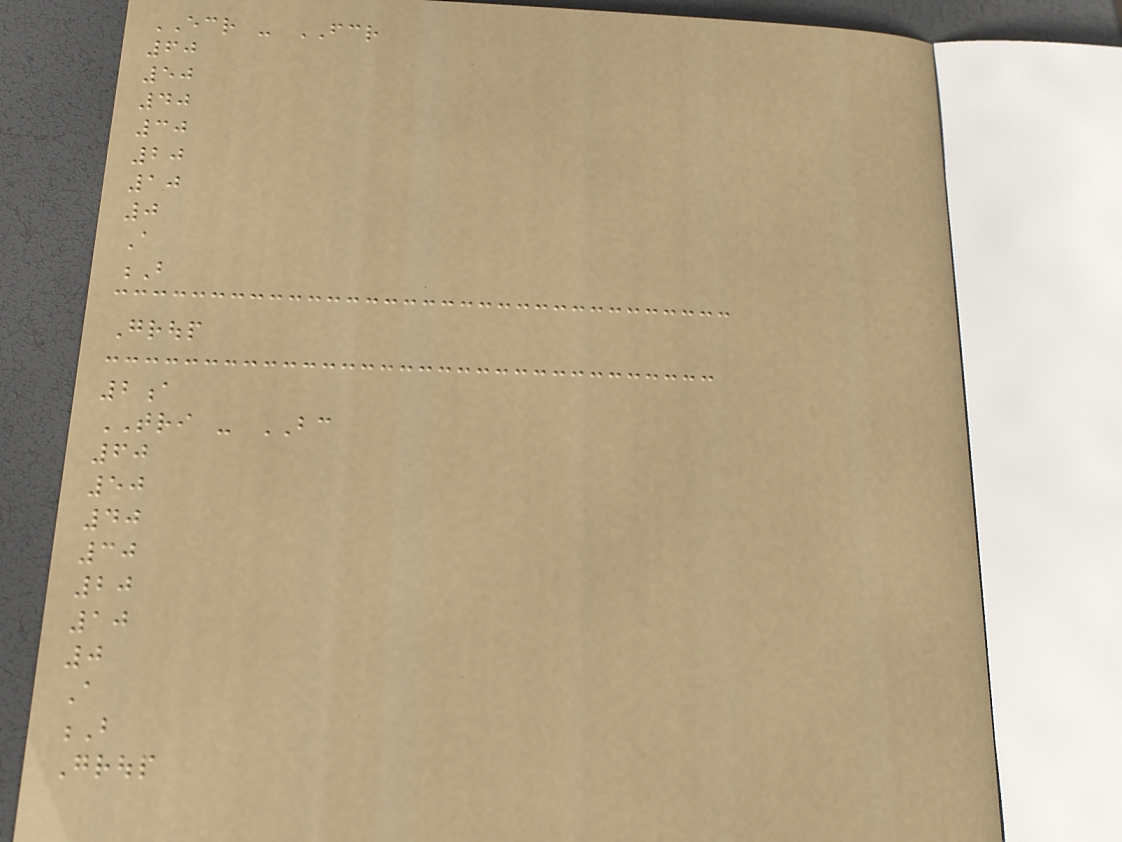ECR - FCR
60
50
40
30
20
10
0
A
B
Group
2a
TRI - BC
60
50
40
30
20
10
0
A
B
Group
